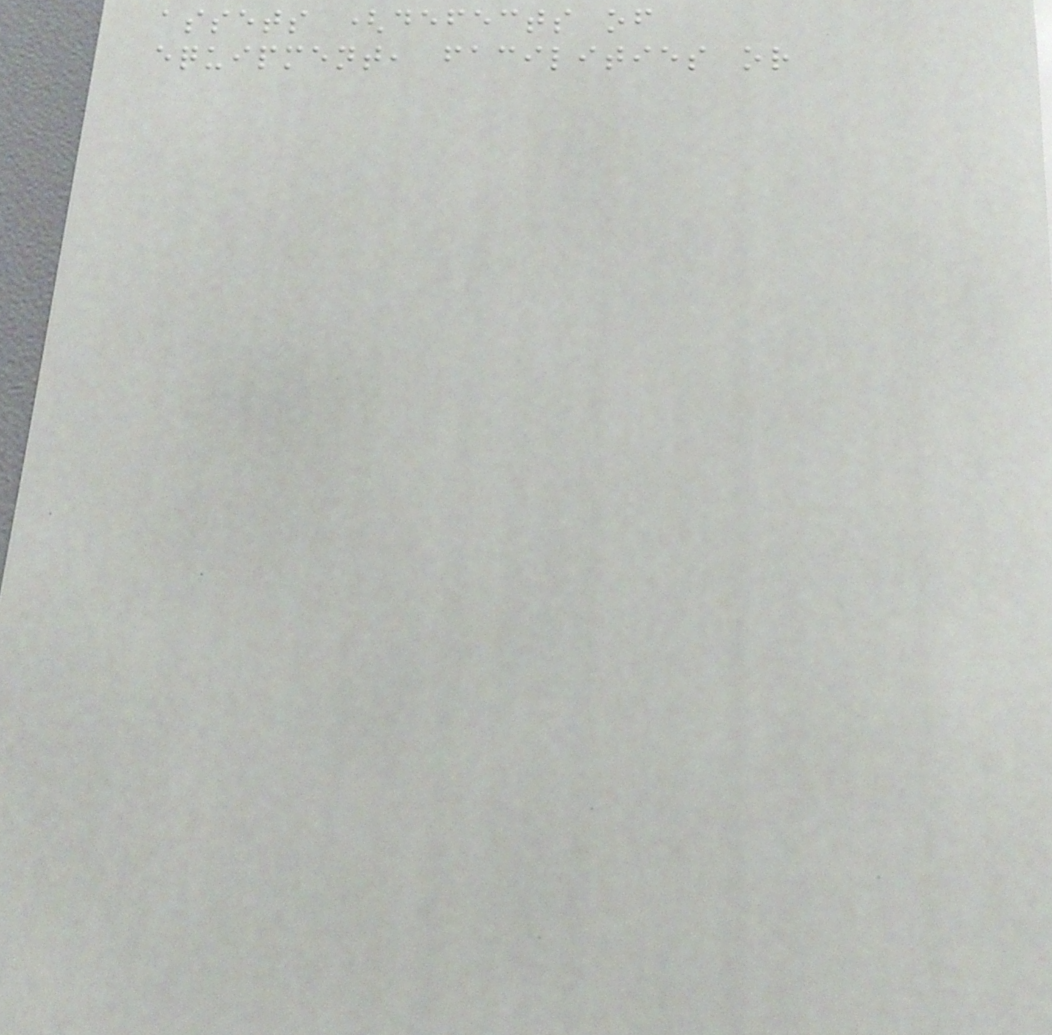assets (defects of
equipment, facilities or
